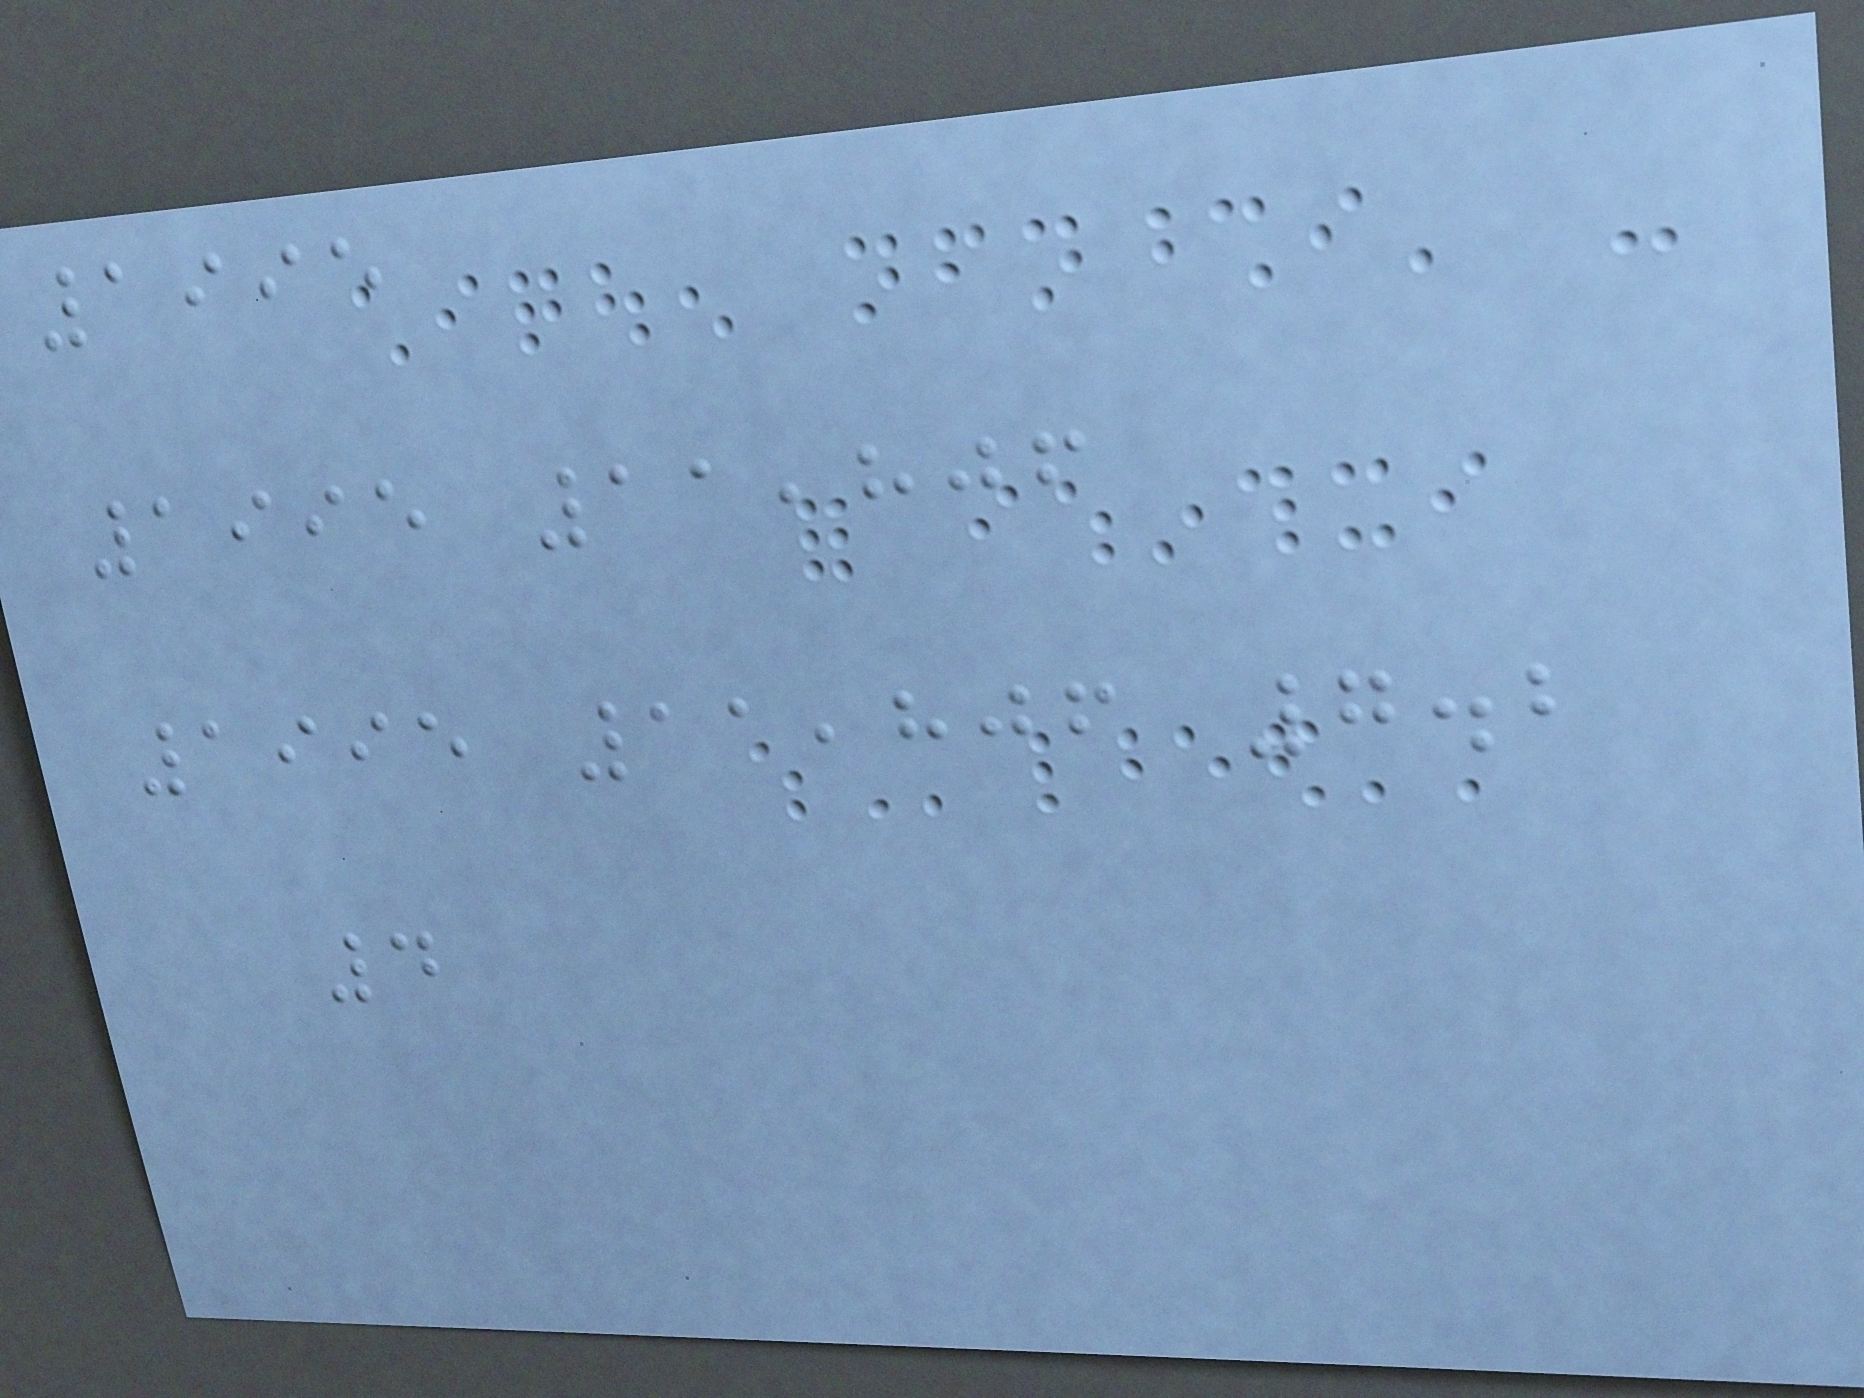1995
1995 11,806
1995 11,806 7.2
4
